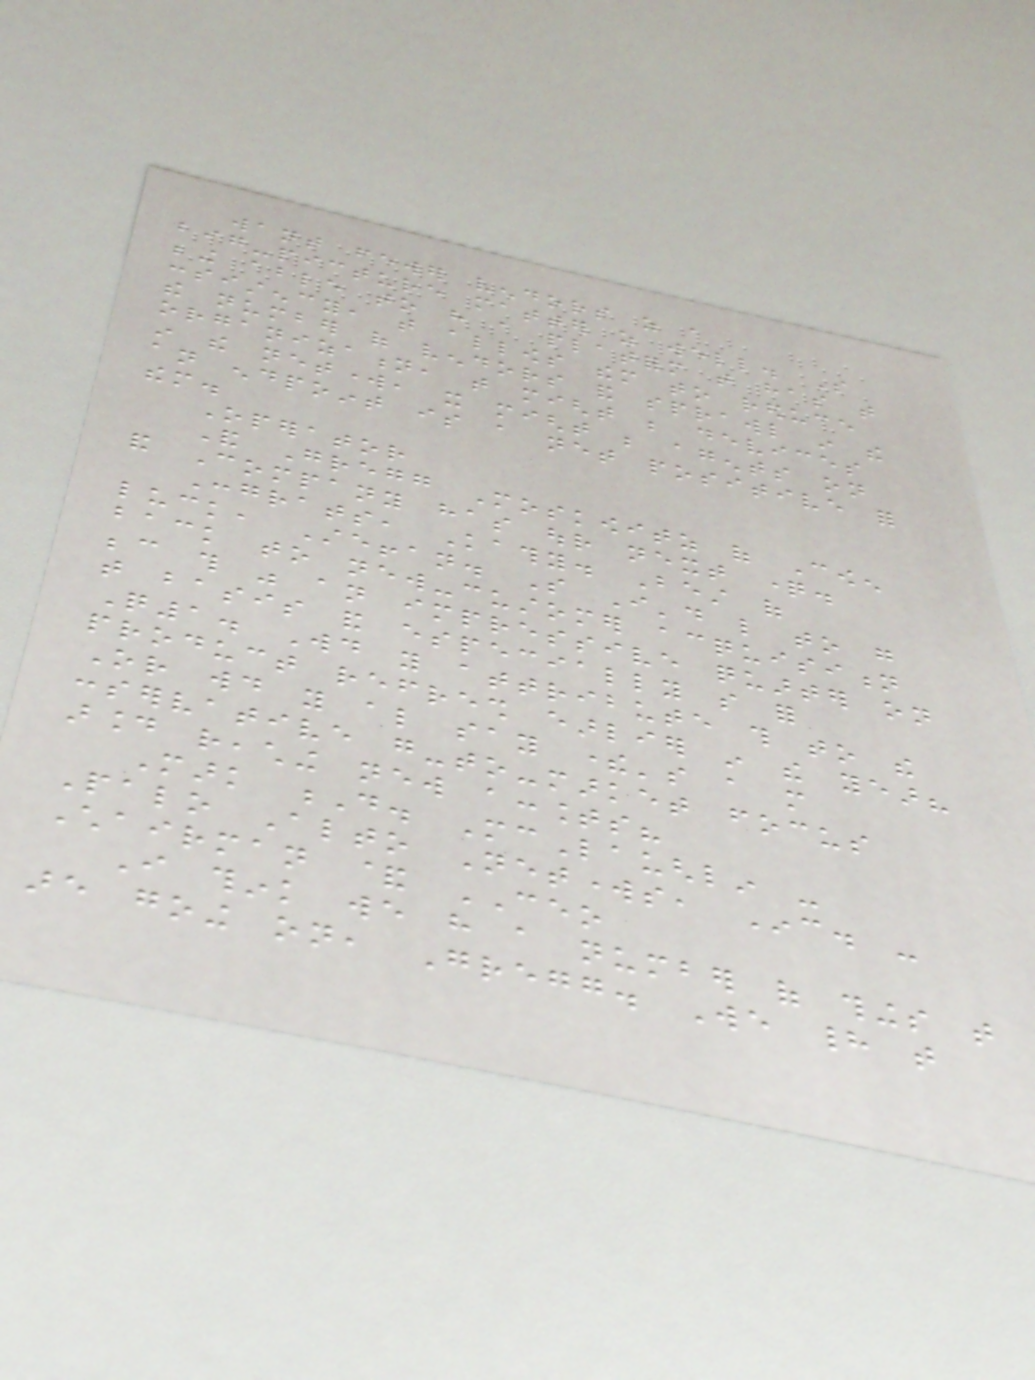want fewer vendors as a
big-picture matter as well. So
being able to have a platform that has that
consistency, that allows them to reduce
the number of vendors and sprawl in the
organization, that might be devices
in the network, it might be agents on
an endpoint is a net positive for
them.
Operator
And Gregg Moskowitz of Cowen
and Company has our next question.
Congrats, Kathy. Best of
luck, Steffan. So I'd like to go
back to new-customer acquisition
because this was an impressive quarter on
that basis and especially so for
Q1. Would you attribute this to the
product refresh earlier in the year?
Or would you also say there's a more
conservative go-to-market focus
around reaching new accounts?
Mark D. McLaughlin -
Palo Alto Networks, Inc. -
Chairman & CEO
I think we have a number of things that
are going on, Gregg. We had that
